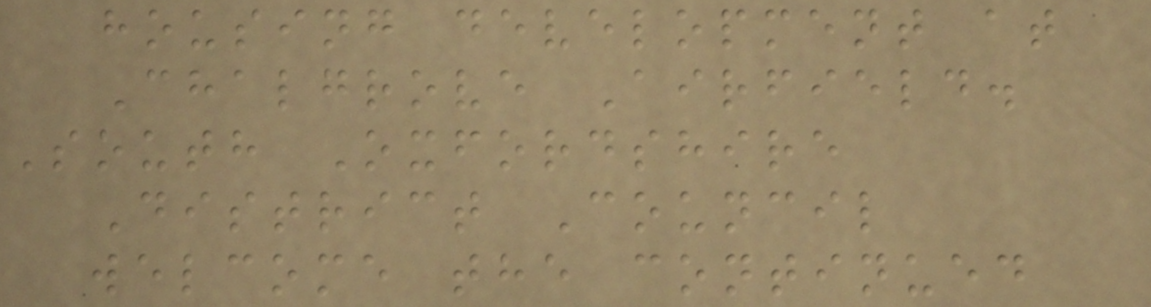housing development at
Chalgrove Airfield.
South Oxfordshire
District Council
welcome the continued
